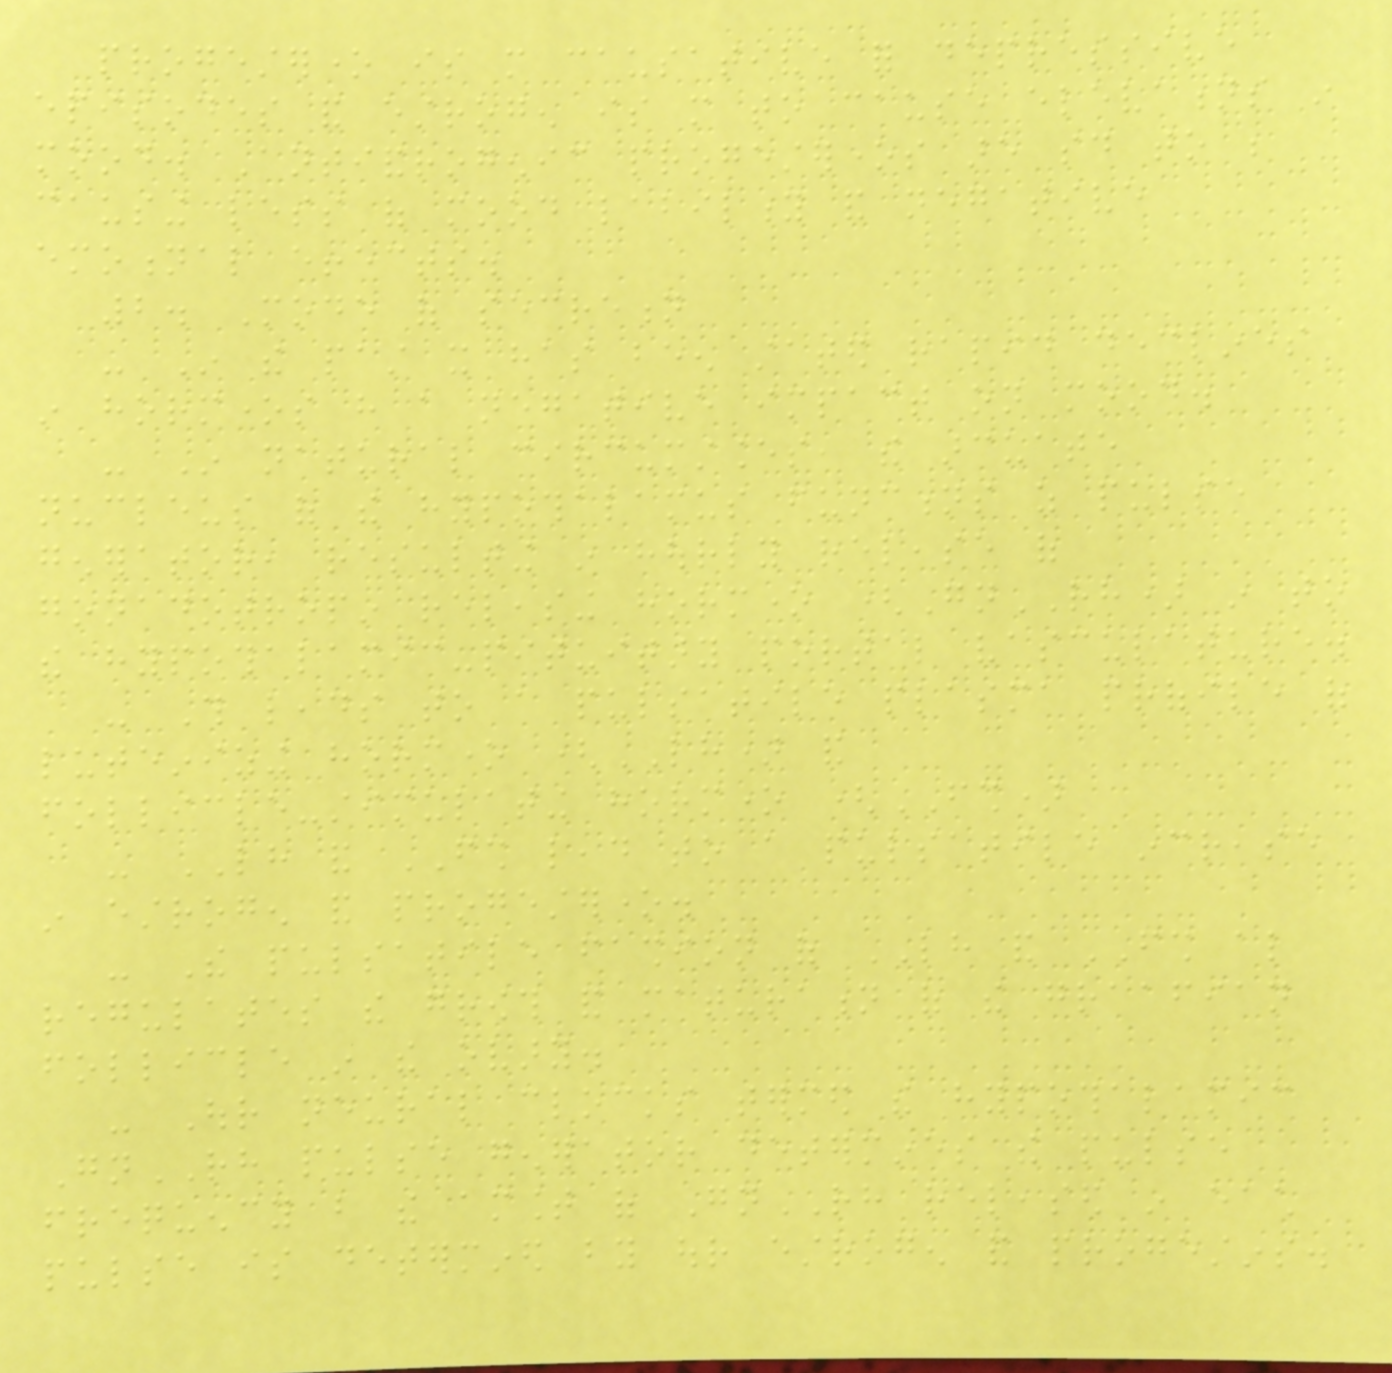progesterone is more causative for depressive
episodes and estrogen is more to cause elevations in
mood. Antiandrogenic progesterones are said to be
causing less of mood lability and negative
emotional effects.
2. Mode of secretion
- In the past it has been stated rapid declines
in hormones have a negative impact on mood.
- In natural circumstances, the arcuate
nucleus of the hypothalamus functions as pulse
generator, resulting in hourly release of
gonadotropin releasing hormone (GnRH) in to
the hypothalamic-pituitary portal vasculature.
- This leads to a pulsatile plasma profile of
luteinizing hormone (LH) and
follicle-stimulating hormone (FSH)
- LH and FSH lead to a pulsatile increase
in estrogen and progesterone.
- The pulsatile fashion of LH and FSH also
regulates the growth and maturation of the graafian
follicle in the ovary.
- Our neural clocks termed the hypothalamic
GnRH pulse generator determines the pulse
frequency but the amount of GnRH released in each
pulse is determined by our estrogen and progestins.
